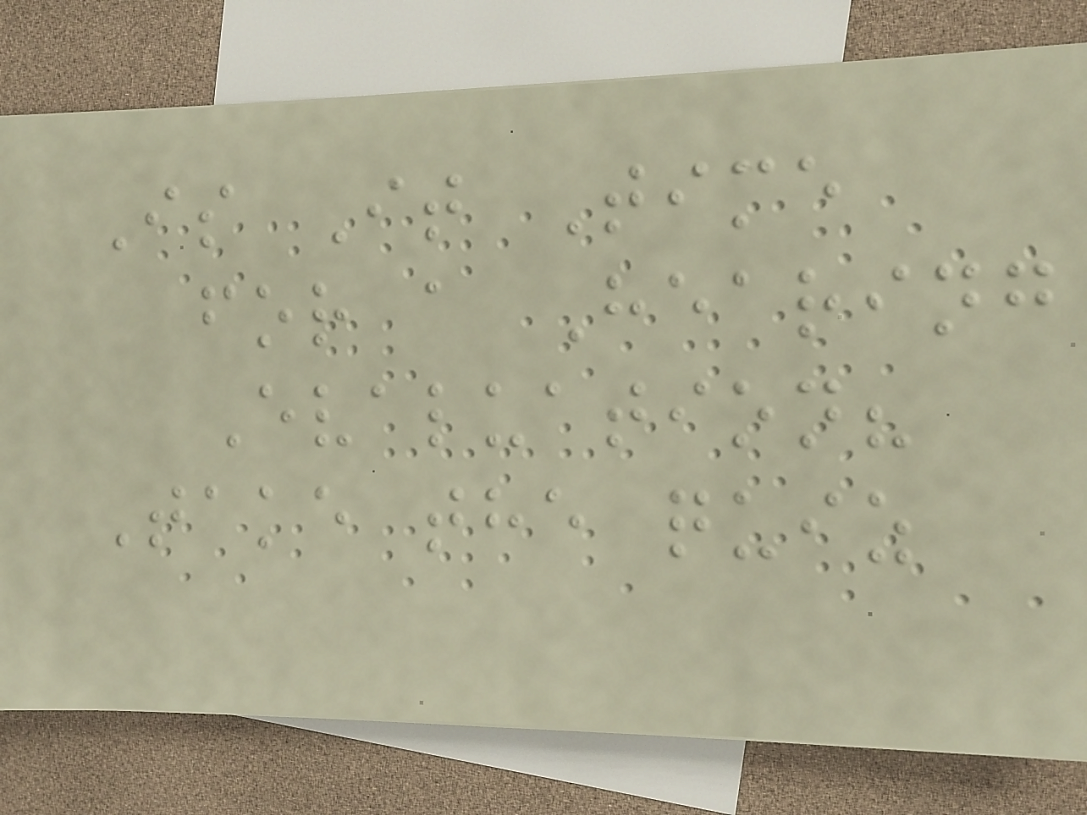Is It Time
for a Hearing
Evaluation?
Take the quiz
